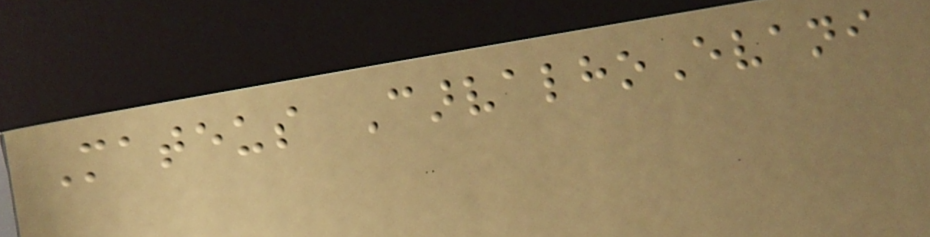Mateus CarvalhoEvani
